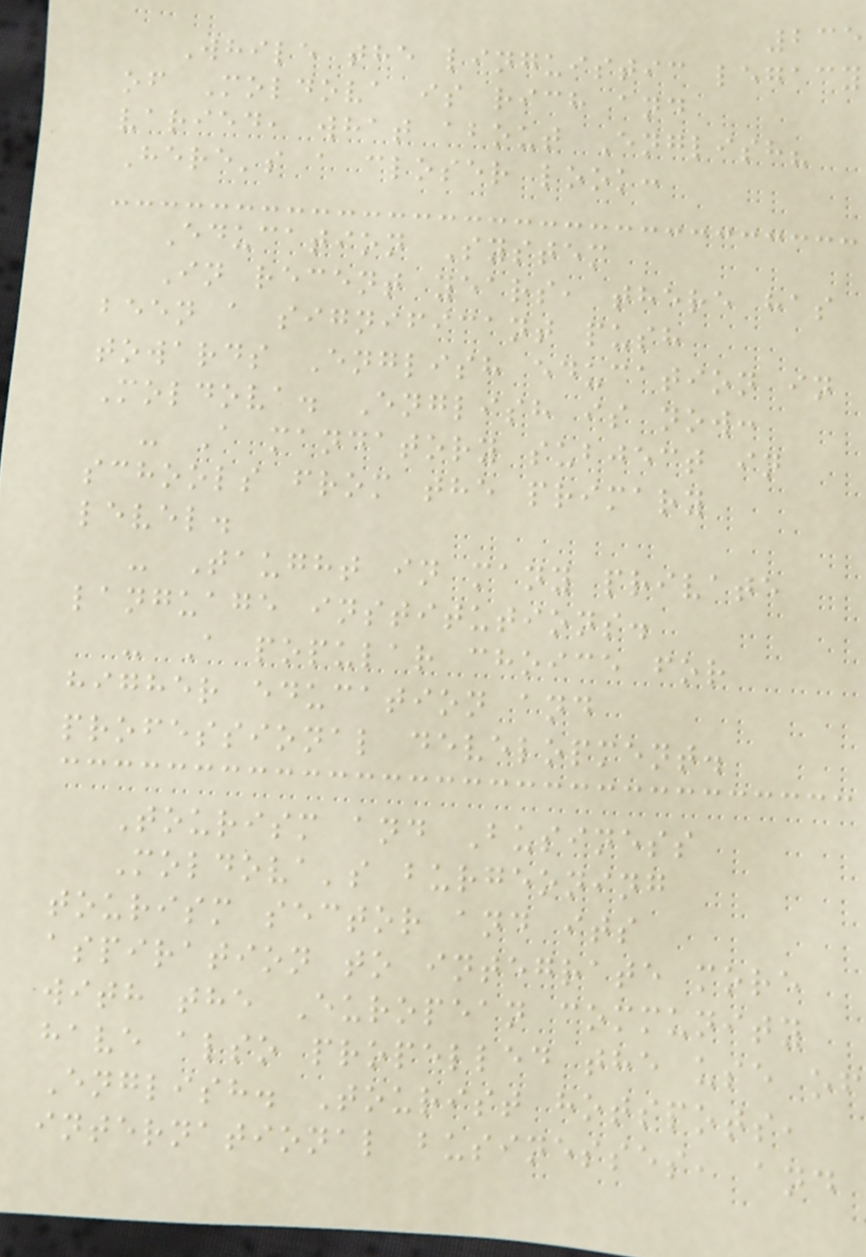235
While the linguistic legacy
of Moldova is rich and
varied, what about English?
Here's a closer look:
Education System
In recent years, there has
been a significant push
towards English education in
Moldova. English is now:
- A mandatory subject in
schools from the primary
level.
- Taught in many private
language institutions.
- A popular choice for
higher education and
professional development.
Tourism and Business
Moldova's burgeoning
tourism sector and its
aspiration to integrate more
with the European community
have also propelled the use of
English. Tourist hotspots,
international businesses, and
